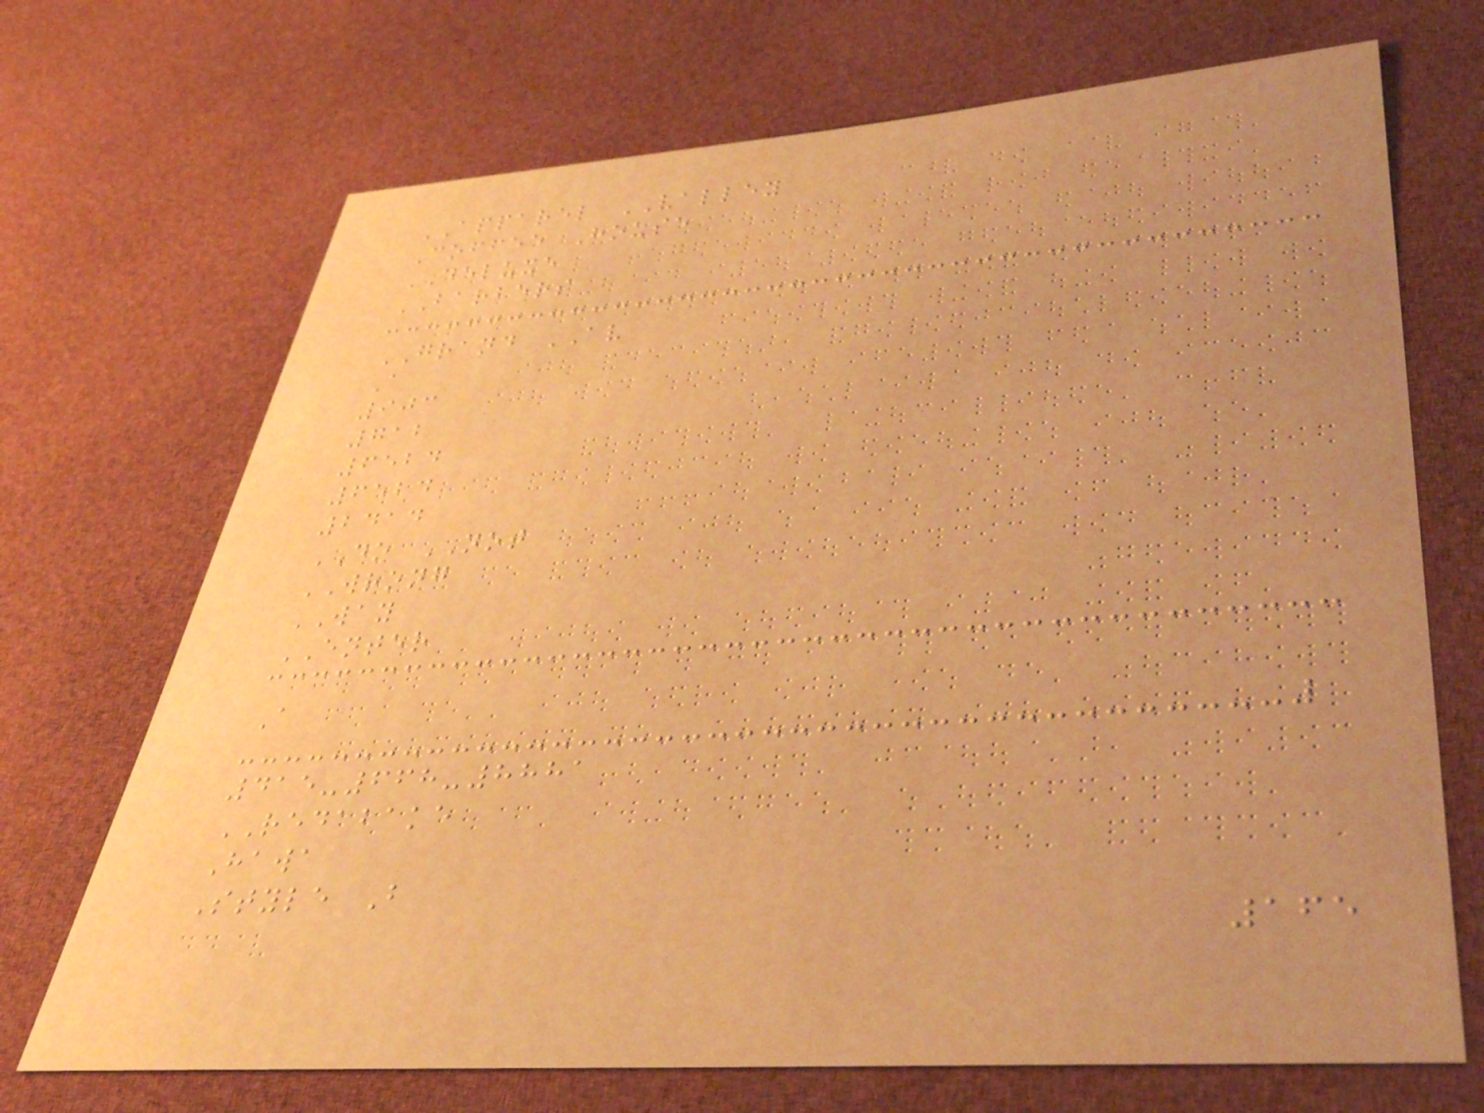APPAREL VALLEY
Coffee House
DELUXE
BARBERS
GRAND AV
A
903
712
6524
6524
2414
DO NOT
WRONG
WAY
ENTER
A
415-668-8881
REDABAKE
Hawa
Style B
165
